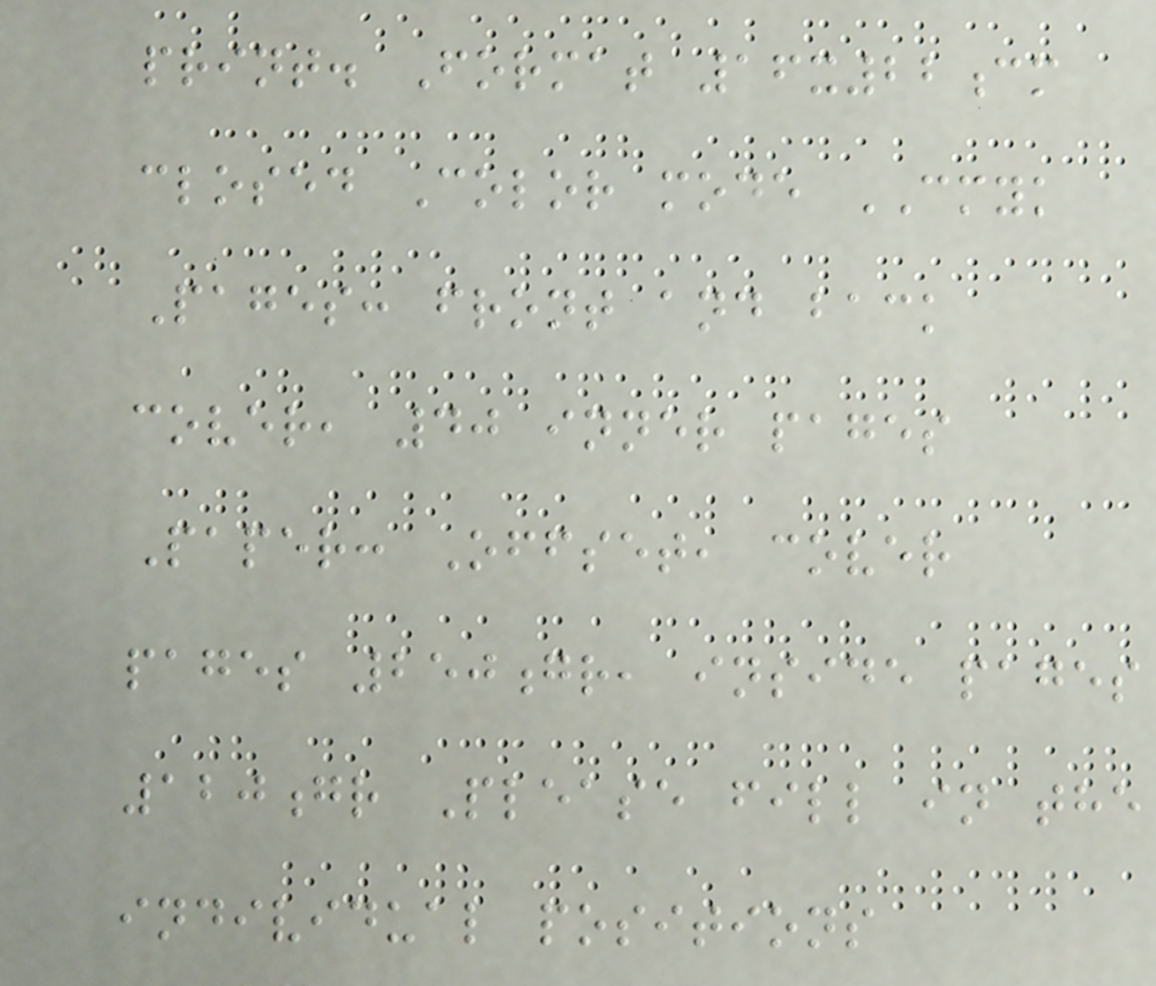print. Format 16x22cm
closed Color mode CMYK
Pages: front and back
cover, 40 inner pages
Paper: Offset, cover
pages 250gr, inside pages
120gr Please fill in the
individual positions
